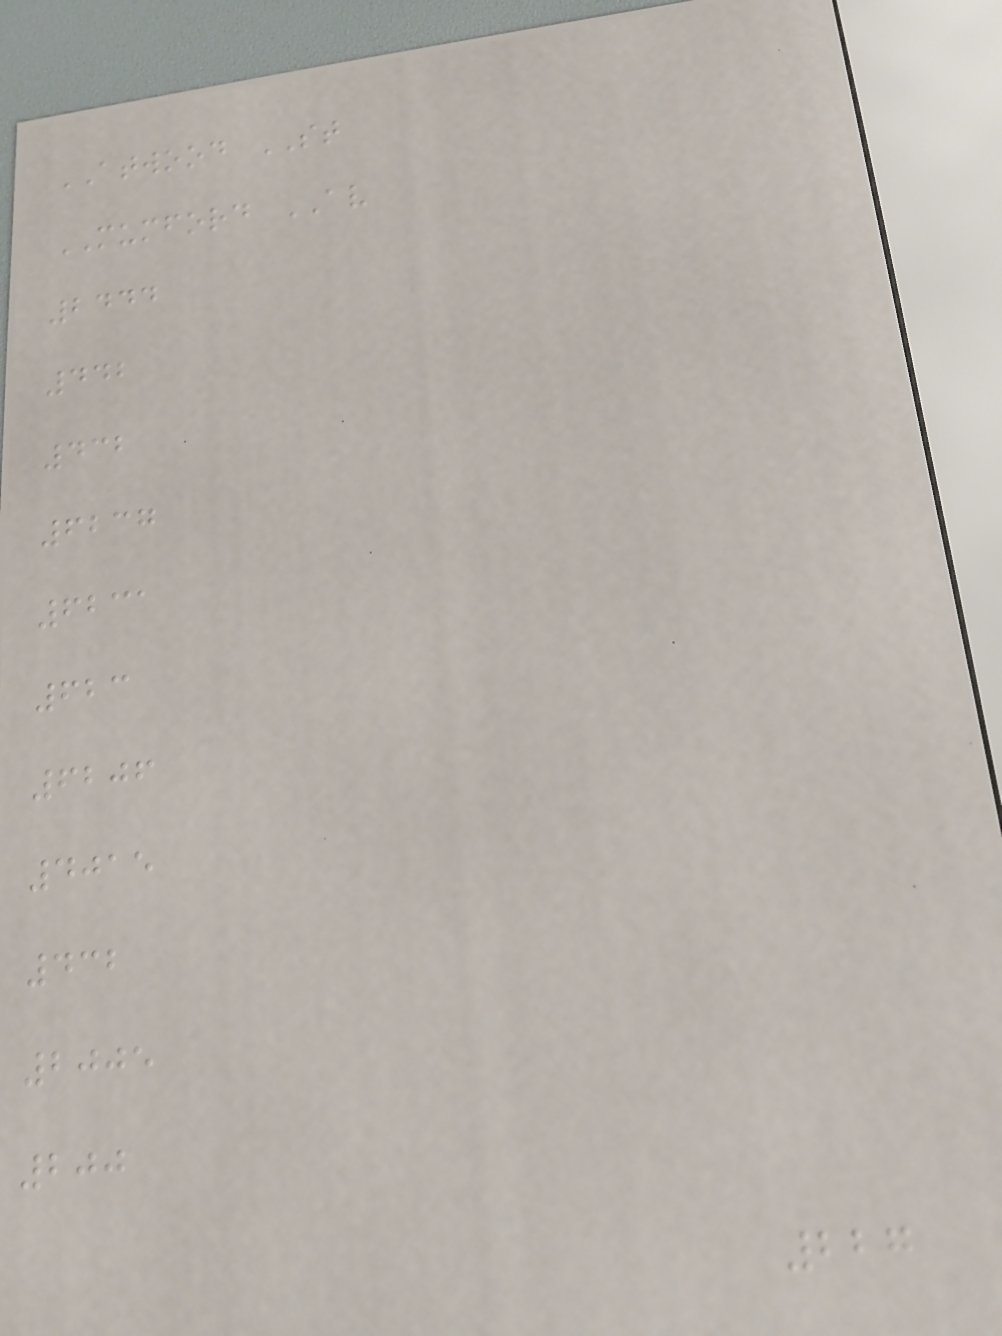ATWOOD ST
MUMFORD AV
2444
442
432
6237
6231
623
6206
4015
432
2005
200
227
